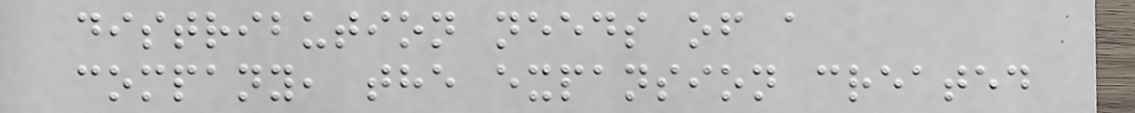distribution needs of a
company, the expansion created
